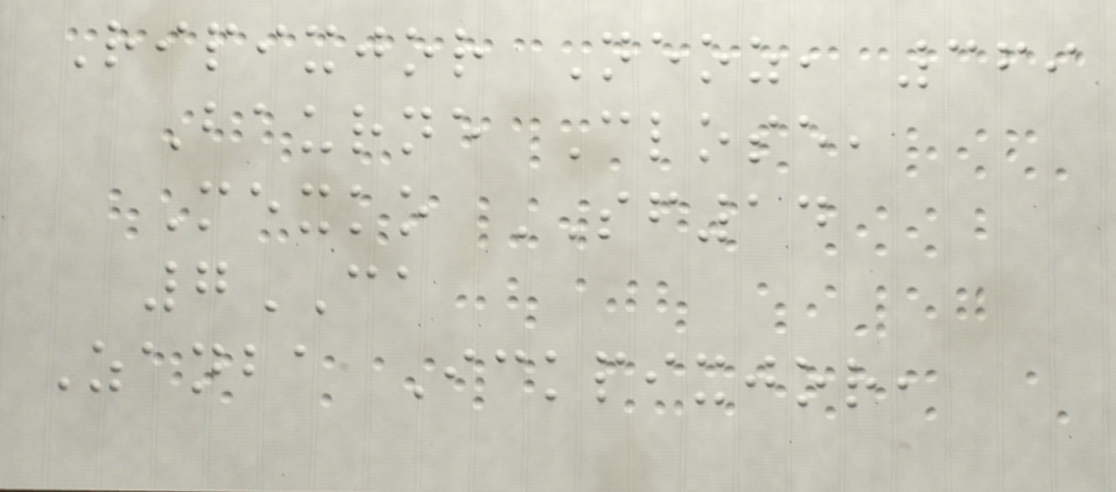Ripixjor Neoz, 369
Baurne Close,
Mexko SF14
7CA
Zanba Ickpixjor,
